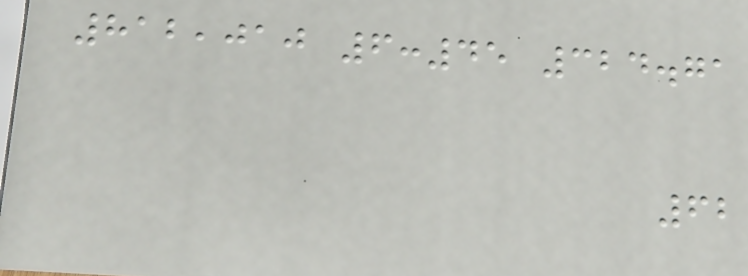812,010 6:45 324.71
62
